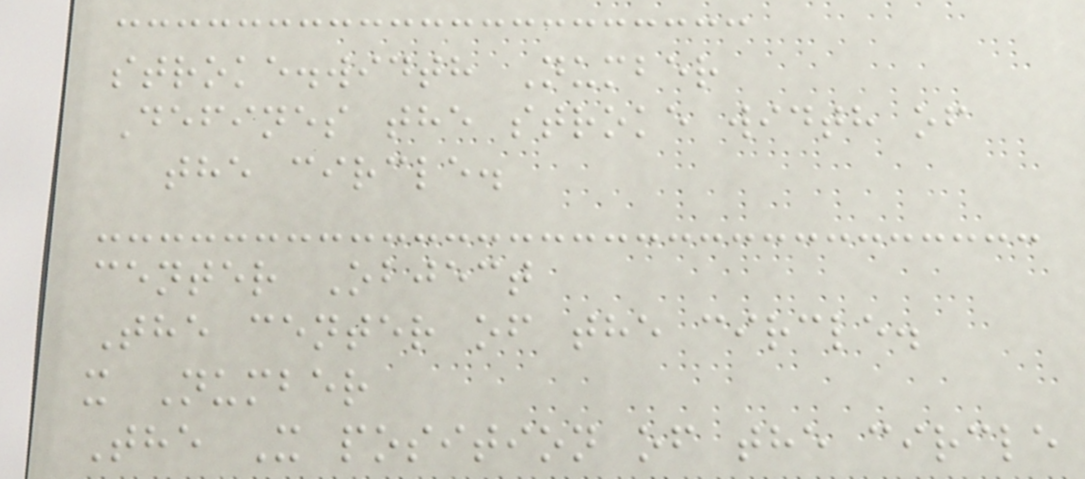stroke.width Number
Defines the stroke width of
the circle.
center Object
The center of the circle.
x Number
The X position of the circle
